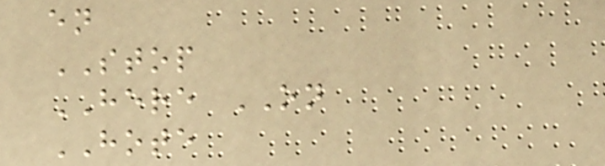en
STOP
HERE ON
HOTE
